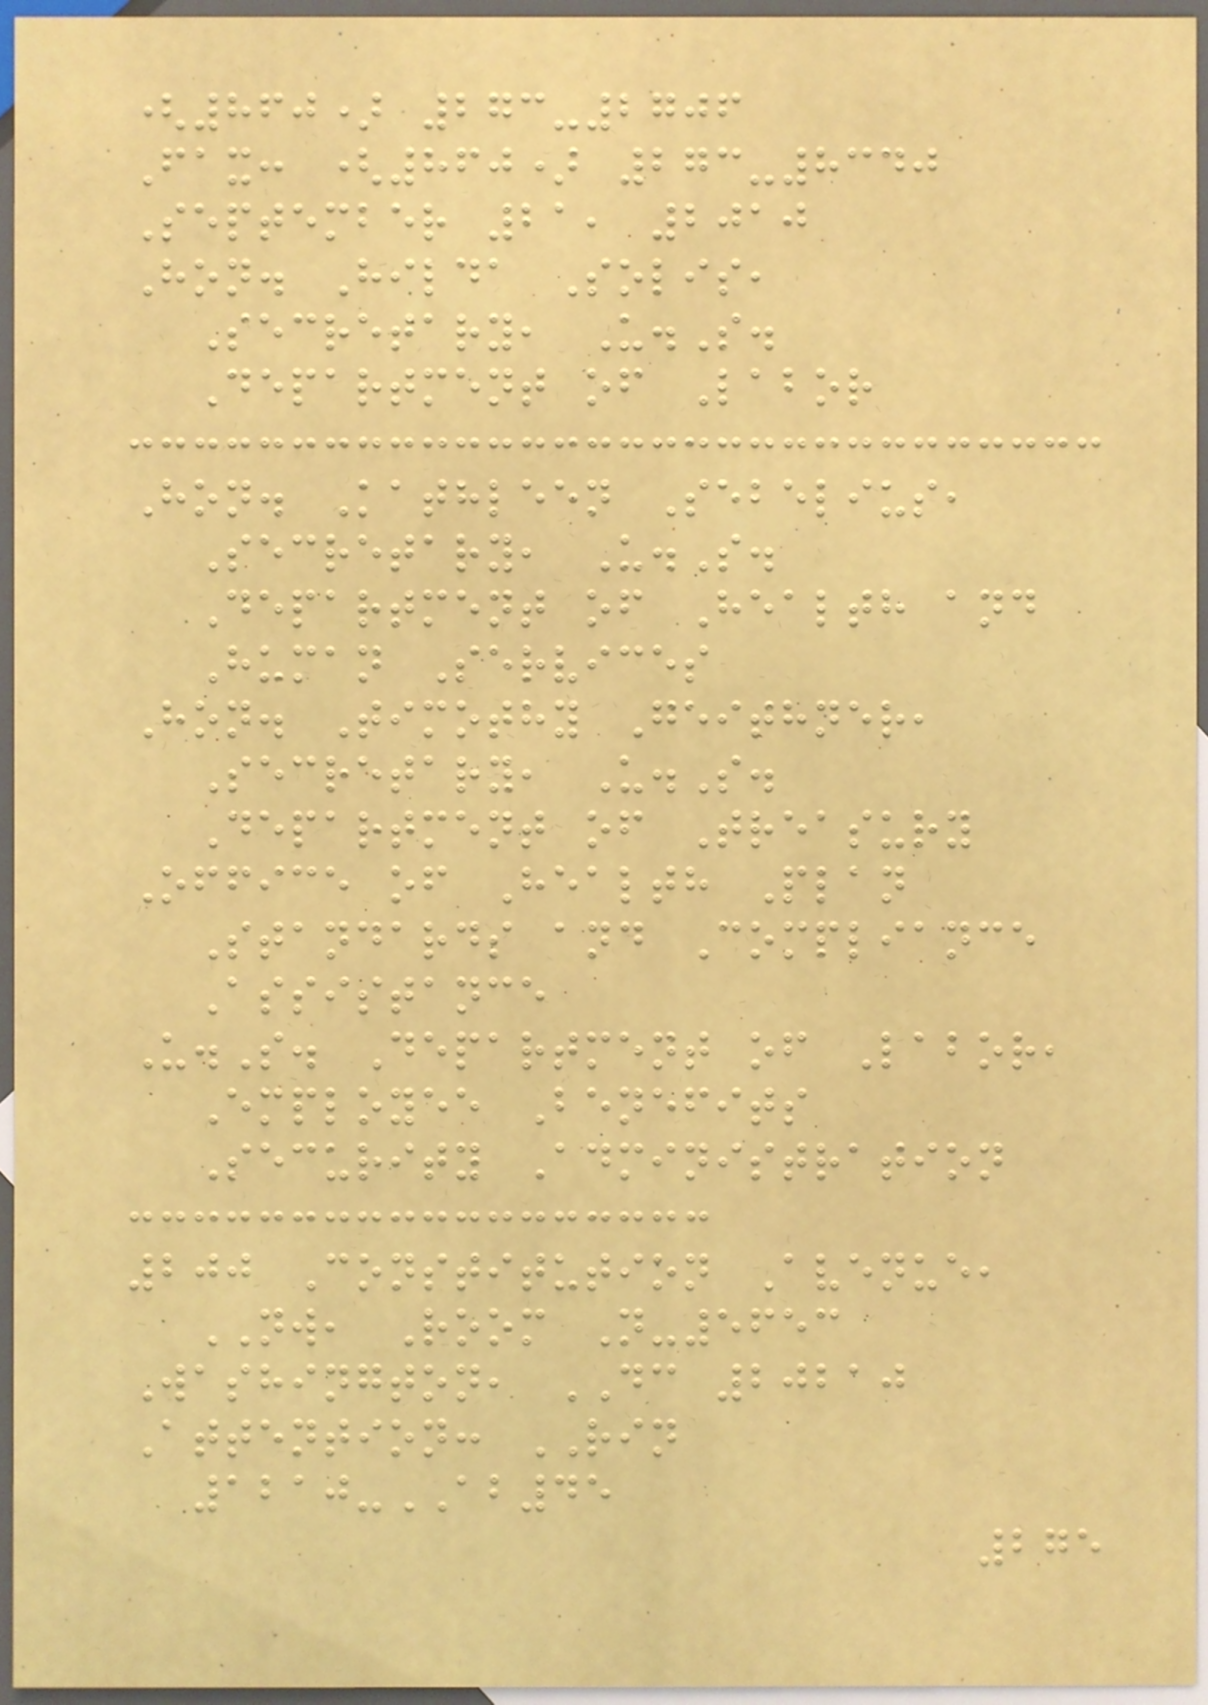(860) 273-2706
Fax: (860) 273-8340
September 21, 2010
Hon. Hilda Solis,
Secretary, U.S.
Department of Labor
Hon. Kathleen Sebelius,
Secretary, U.S.
Department of Health and
Human Services
Hon. Timothy Geithner,
Secretary, U.S.
Department of Treasury
Office of Health Plan
Standards and Compliance
Assistance
U.S. Department of Labor,
Employee Benefits
Security Administration
200 Constitution Avenue,
NW, Room N-5653
Washington, DC 20210
Attention: RIN
1210-AB45
275
